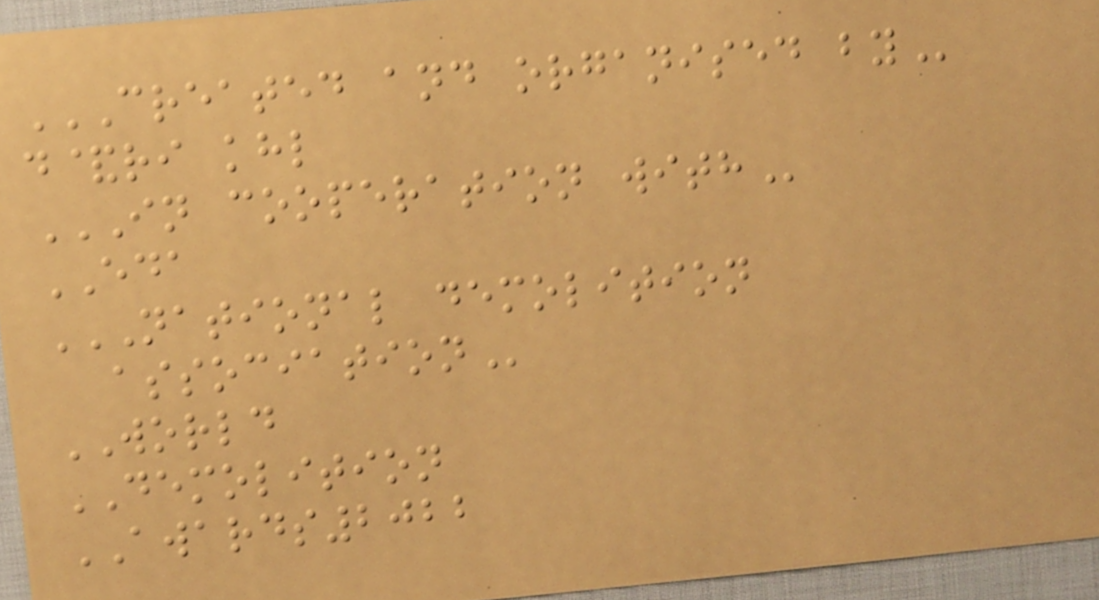CREATED AND ORGANISED BY
d&ri khl
IN COOPERATION WITH
EDA
NATIONAL DEMOLITION
ASSOCIATION
WORLD
DEMOLITION
AWARDS2022
